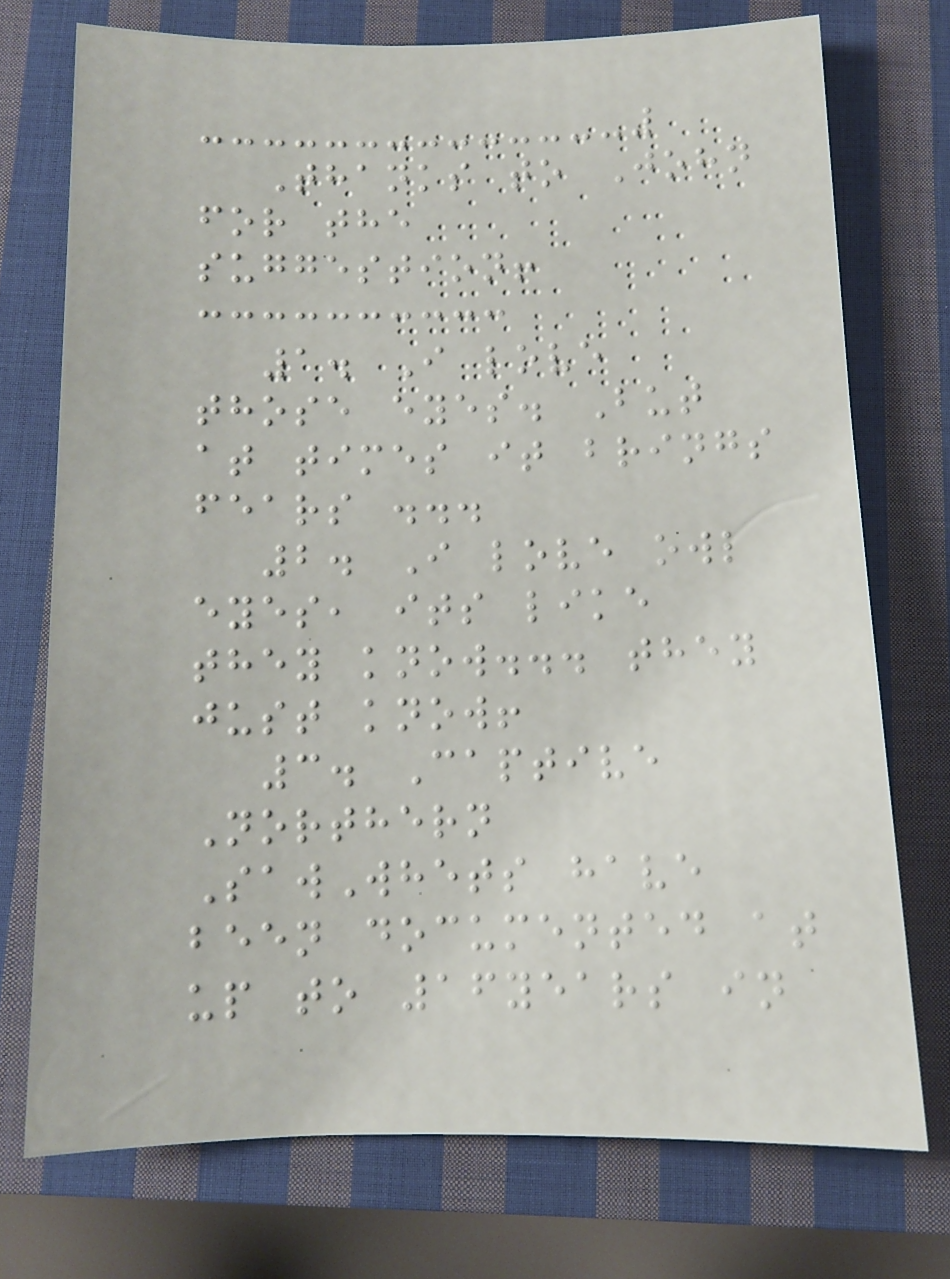Thanks to John
for the
suggestion!
1. I love
those eyes. But
at times it brings
fears ...
2. I love owl
eyes, its like
they know... they
just know!
3. Captive
Northern
SawWhets have
been documented at
up to 16years in
